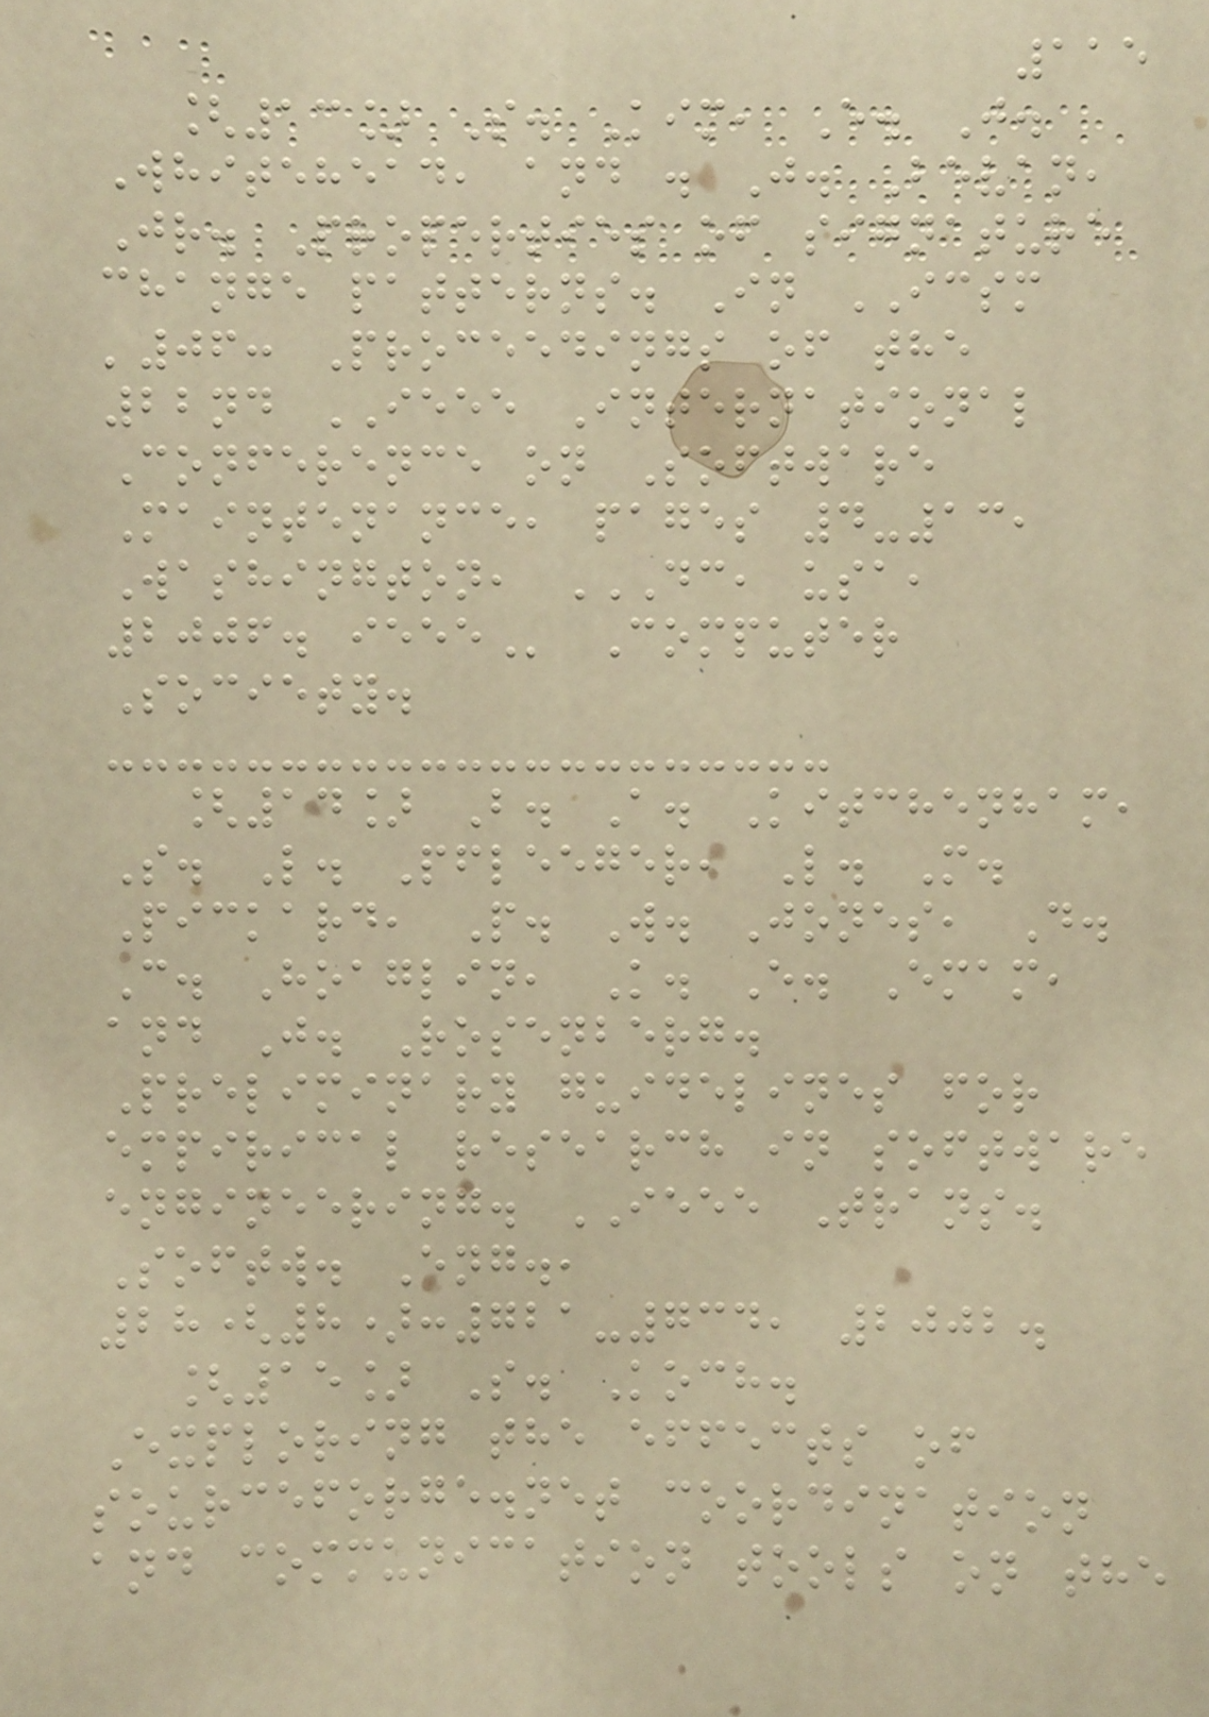115
[13] S. Kim, E. J.
Whitehead, and . J. Bevan,
Jr. Properties of signature
change patterns. In ICSM
'06: Proceedings of the
22nd IEEE International
Conference on Software
Maintenance, pages 4-13,
Washington, DC, USA,
2006. IEEE Computer
Society.
[14] B. A. Kitchenham,
S. L. Pfleeger, L. M.
Pickard, P. W. Jones, D.
C. Hoaglin, K. E. Emam,
and J. Rosenberg.
Preliminary guidelines for
empirical research in software
engineering. IEEE Trans.
Softw. Eng.,
28(8):721-734, 2002.
[15] S. Koch.
Exploring the effects of
sourceforge.net coordination
and communication tools on the
